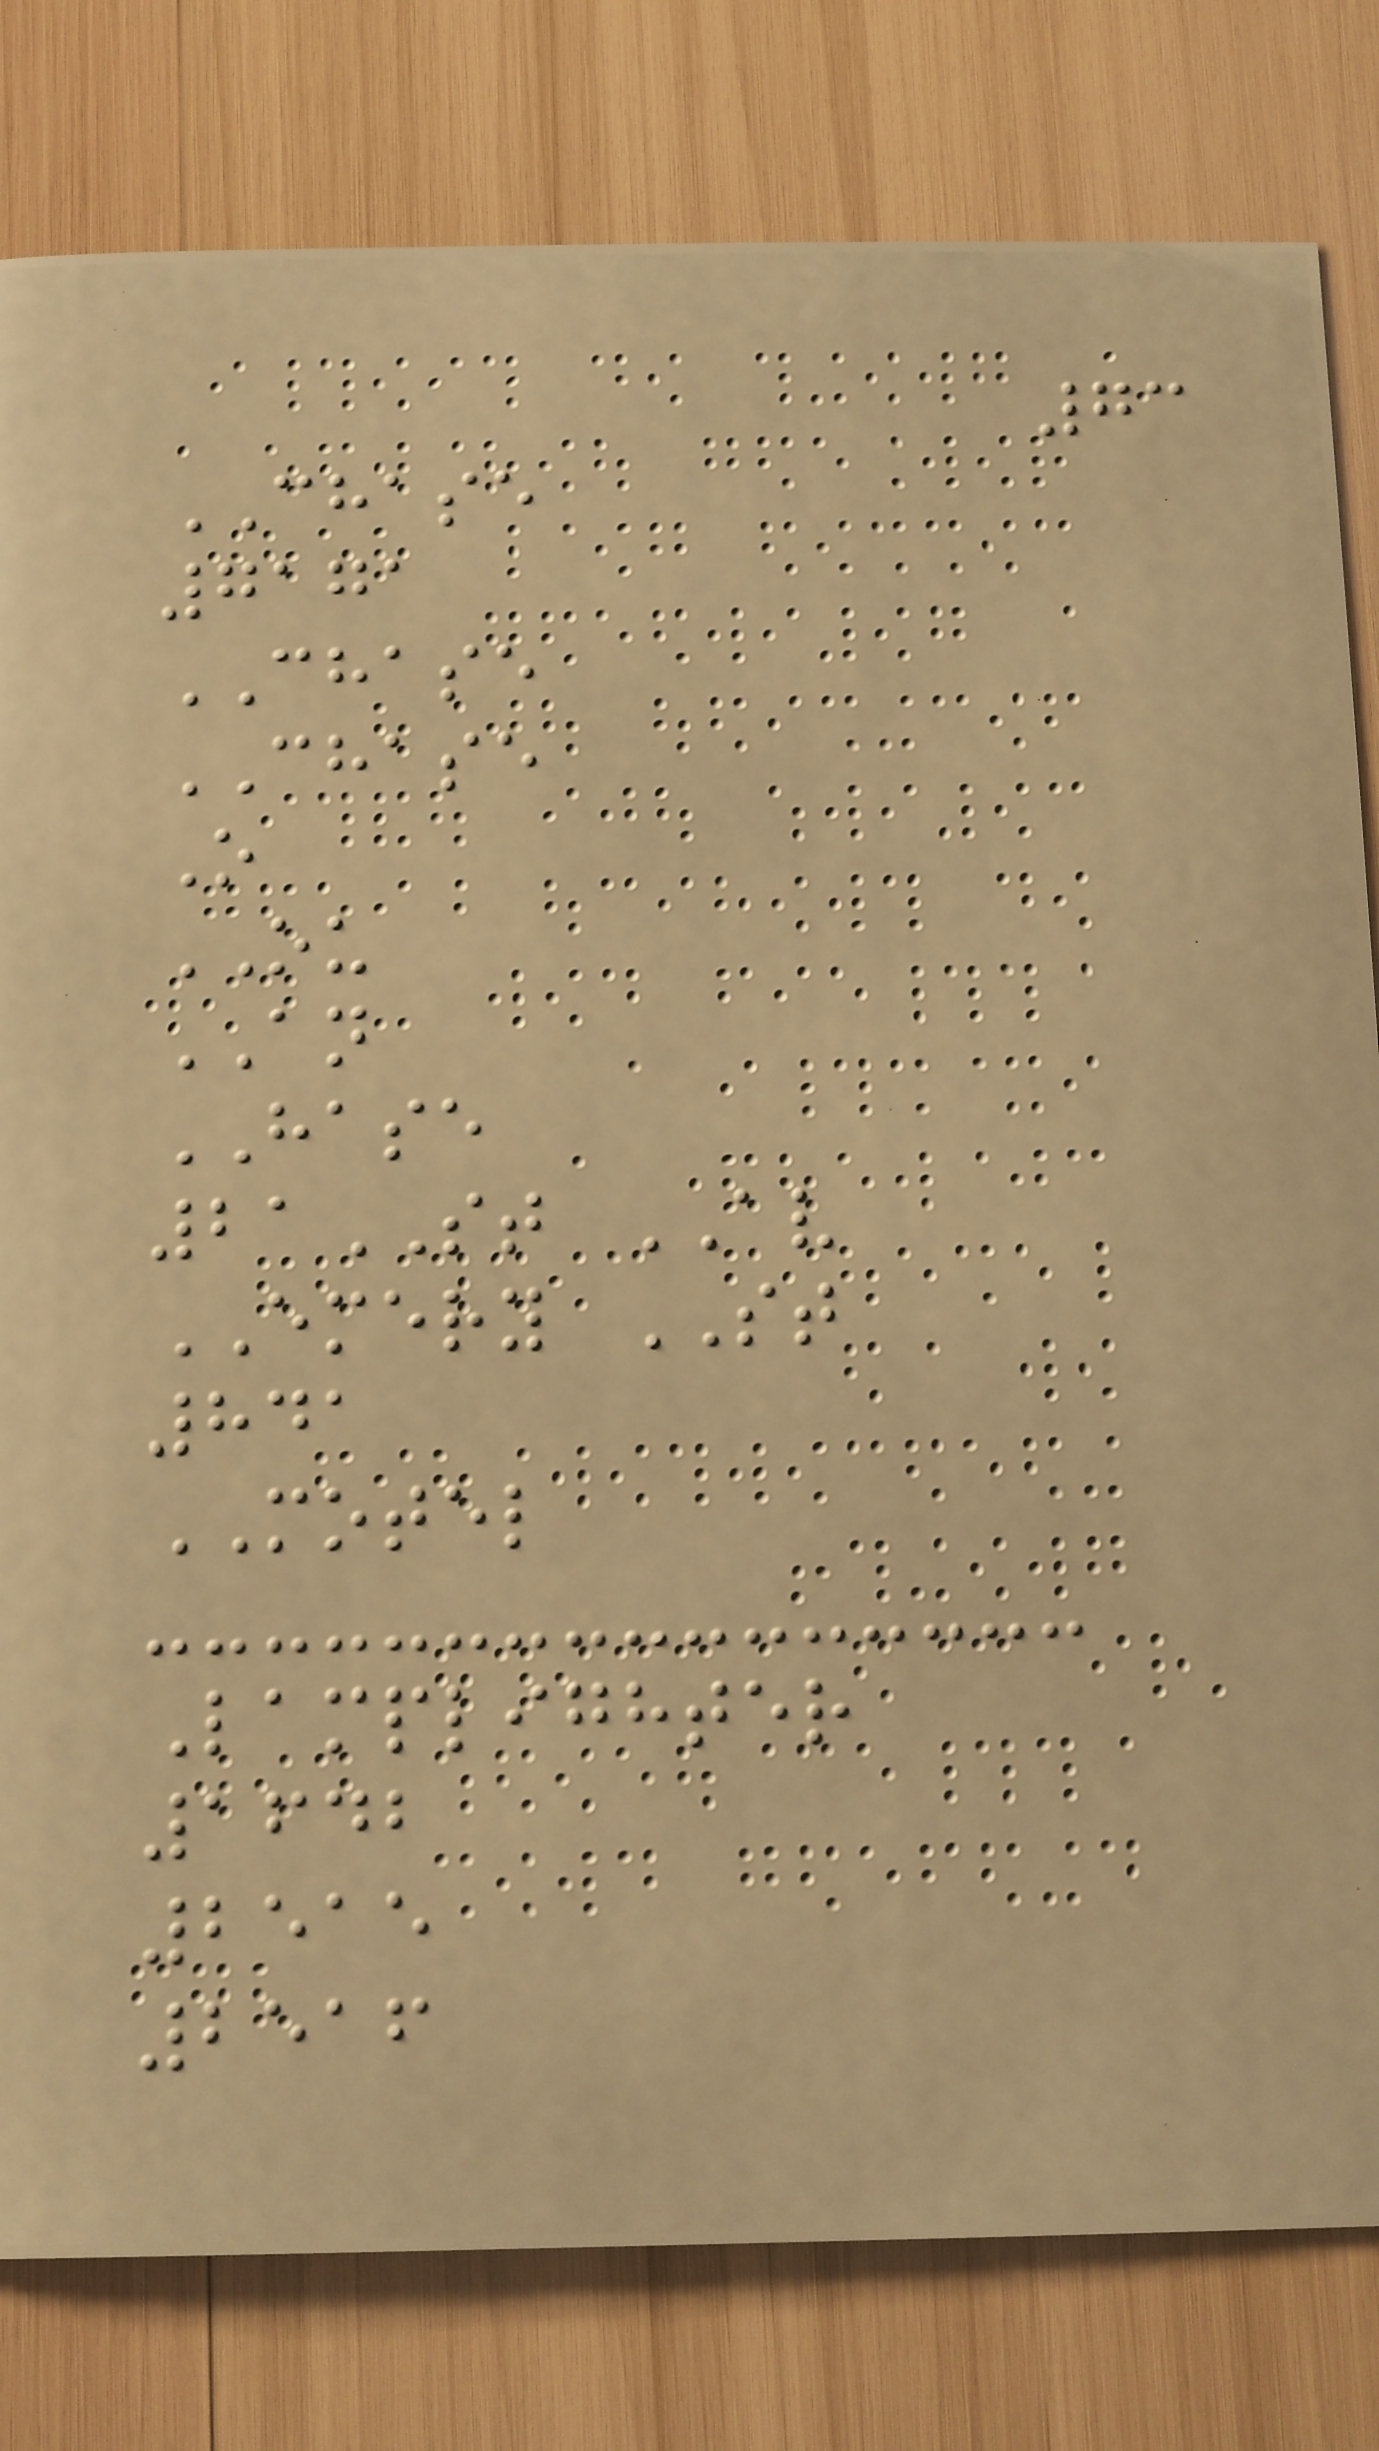73
CHASE
7171
CHASE
CHASE
O
OU
AN
HASE
21ST AV
EMERY ST
841
MOTEL
Lamplighter
1642
2515
2516
